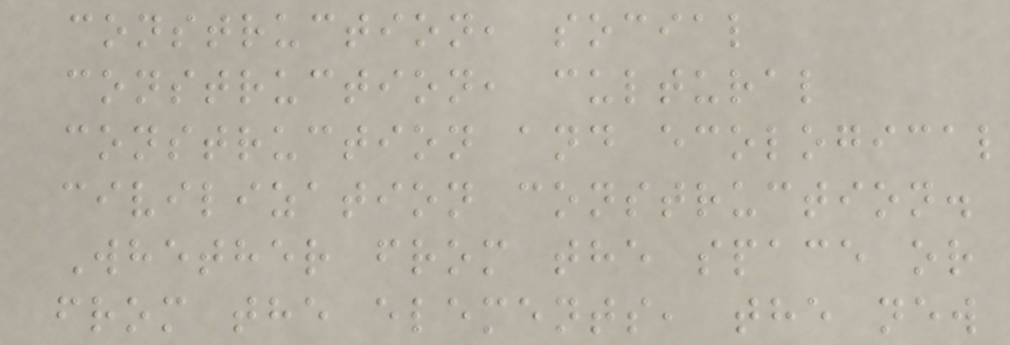construction, social
construction, cultural
construction and ecological
civilization construction.
Whether from the space or
from the elements, the new
